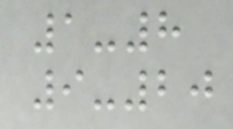1-8
9-20
